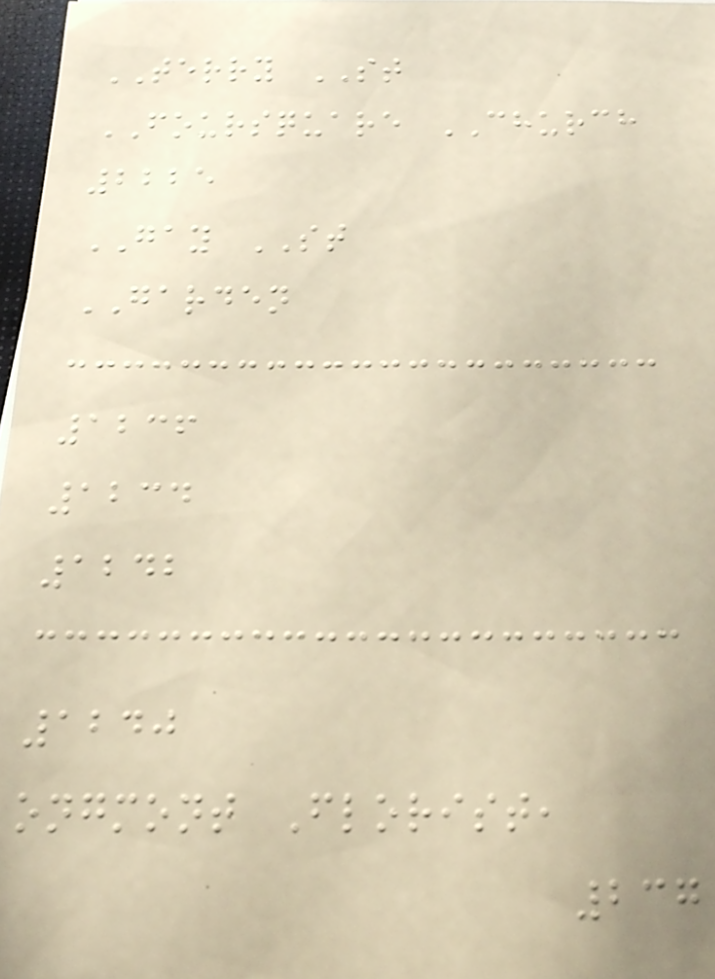TERRY ST
FOURSQUARE CHURCH
2225
GAY ST
GARDEN
1236
1234
1242
1240
ongmont Florist,
237
